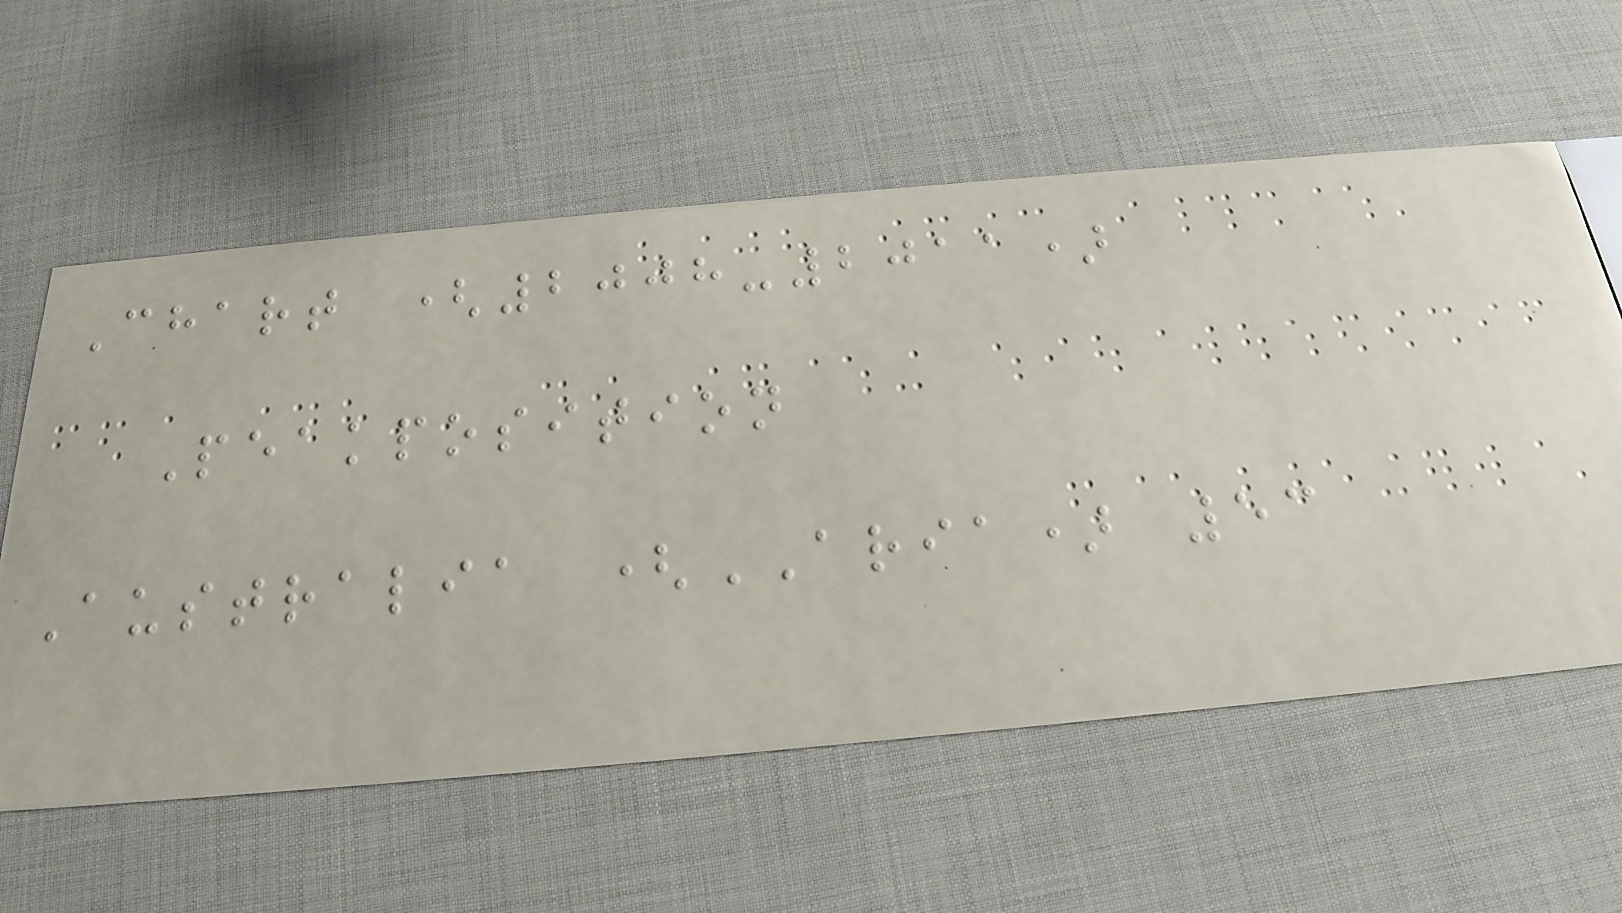Chart (2008-2011)
Peakposition
Australia (ARIA) 53
